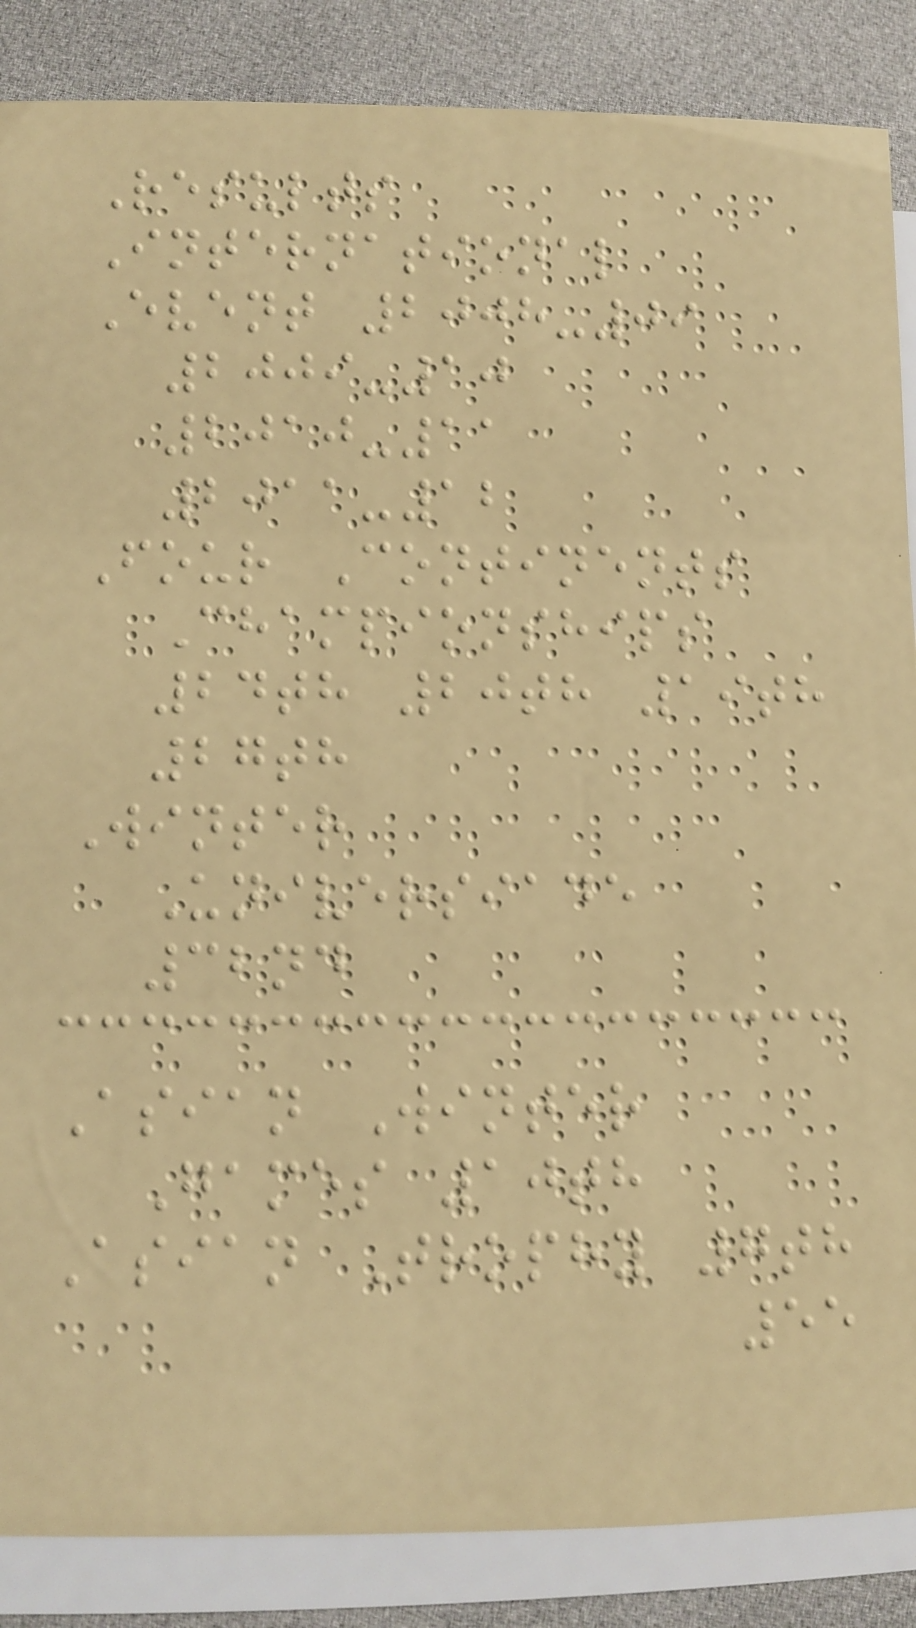Results
International
Event 2008-09
2009-10
2010-11
2011-12
Four Continents
Championships
24th 20th 19th
27th
Winter
Universiade
32nd
Asian Winter
Games 10th
Asian Trophy 7th
55
